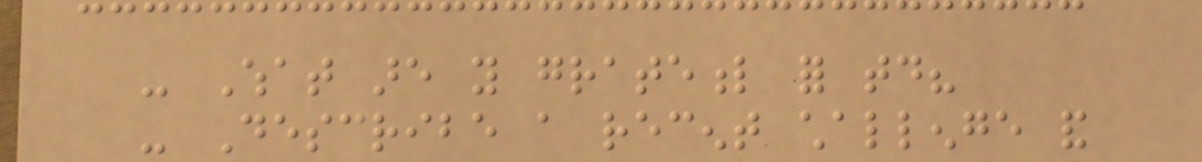- What are you grateful for today?
- Describe a recent challenge and
